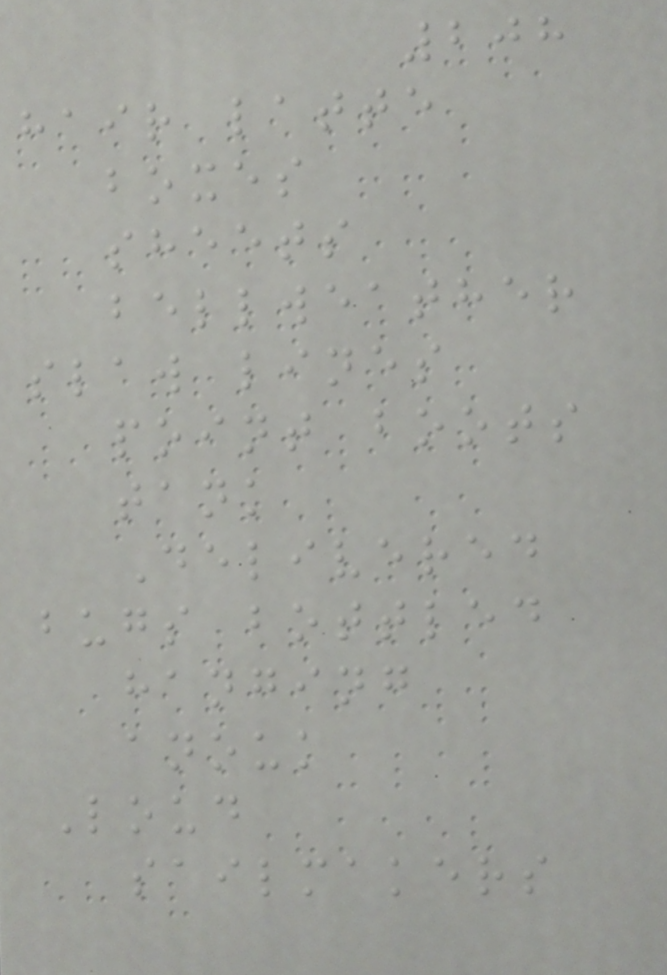208
hair latte
boxes
sheets
bellweather
slaw lines
point boots
tank
Delivered
bugs bottled
hanging
anouk
Loud
sailmakers
